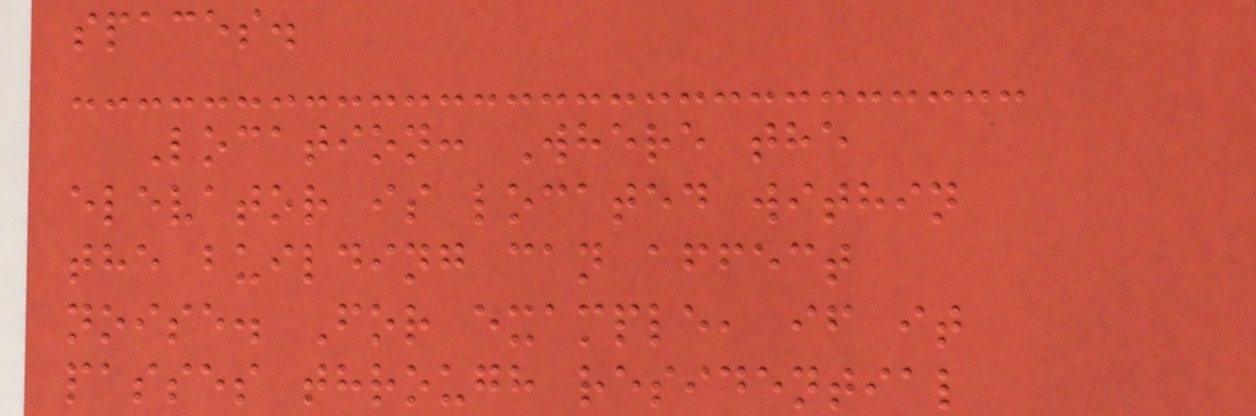spaces.
Location: Where the
elevator is located within
the building can affect
noise. For example, if it
passes through residential
